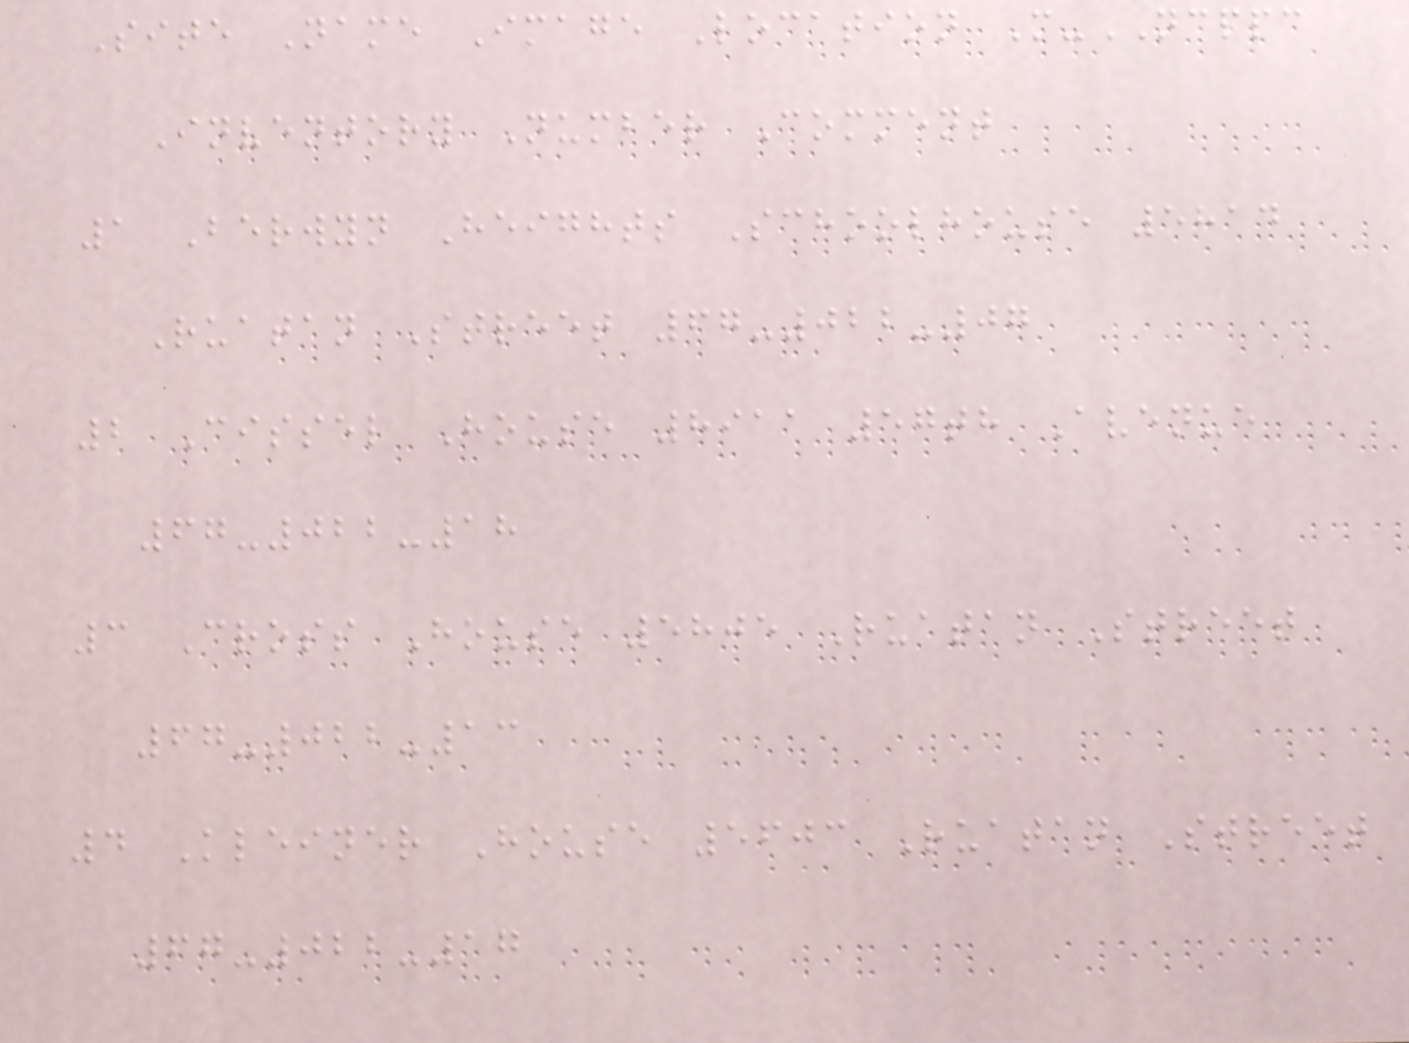Site Name Image Location M-NCPPC
Inventory Number Comment
1 Berwyn Heights Schoolhouse 5814
Ruatan Street 67-022-07
2 Cissel House 8911 57th Avenue
67-022-18
3 Cross House 5805 Ruatan Street
67-022-13
4 Kleiner House 5603 Ruatan Street
67-022-17
